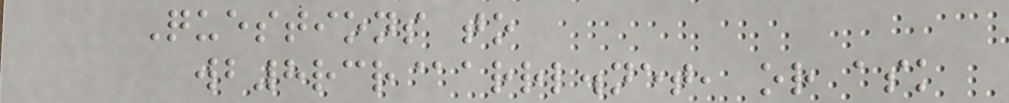Questions to
wb8rcr@arrl.net, or ask
